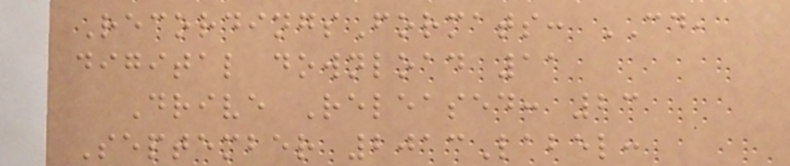RecordingsFormats: CD,
digital download 11
Drive Released: 23
September 2013Label:
